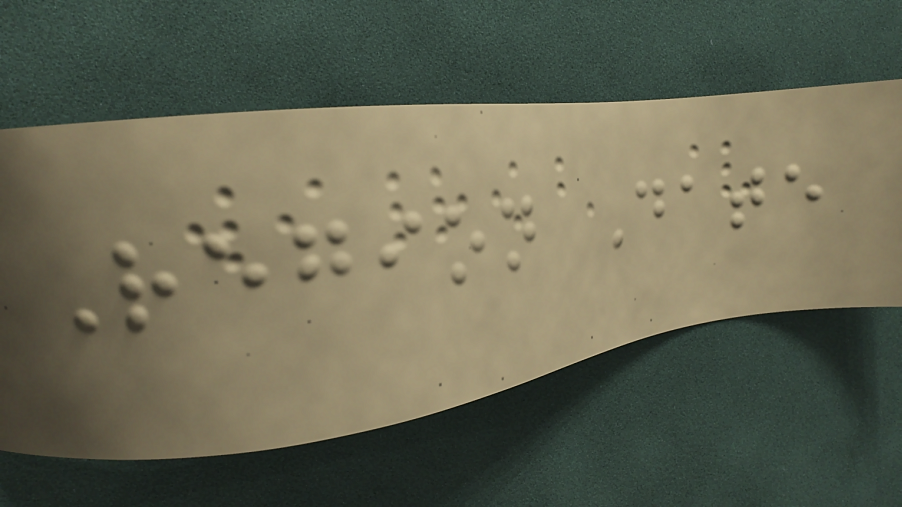Region Date
